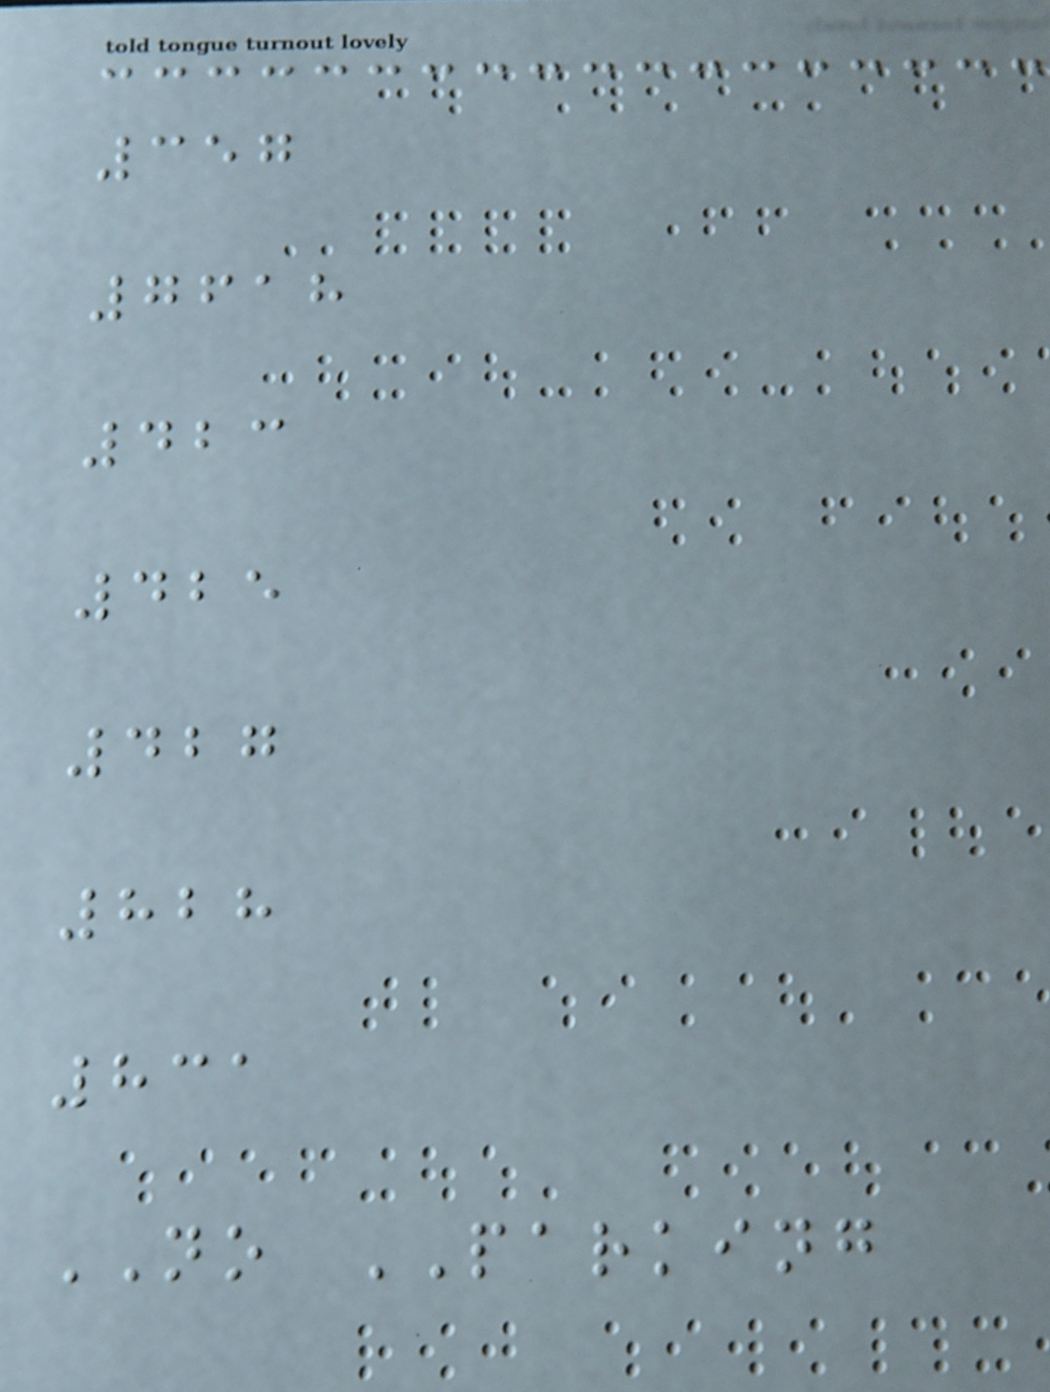357
7618
423
425
427
828
831
NO PARKING
